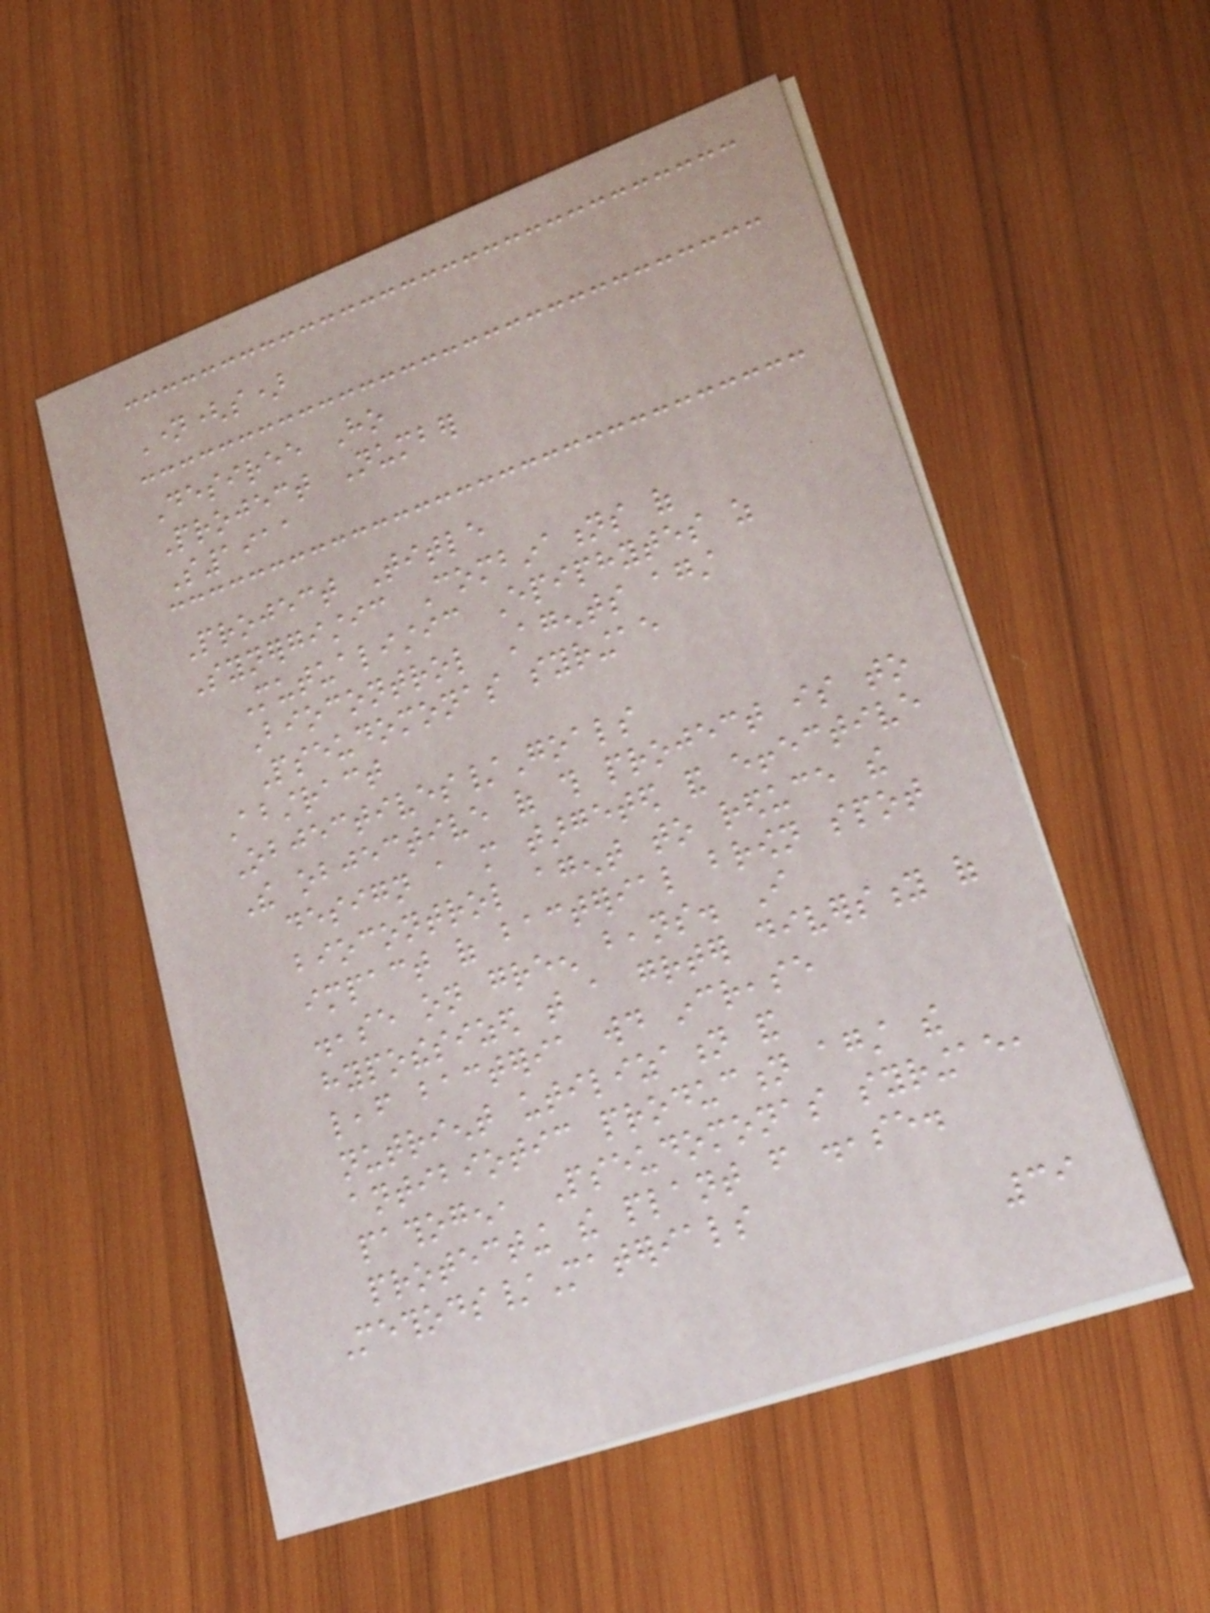Name(s)
Desiree Ho
Project Number
S1911
Project Title
Synergistic Combinations of
Mutualistic Epiphytes as
Biocontrol Agents against
Pseudomonas syringae
Abstract
Objectives/Goals
The objective of this project is to
design a more targeted and effective
biocontrol agent to reduce the
impact of bacterial brown spot
disease on green beans. I
hypothesized that a greater diversity of
leaf bacteria would increase
nutrient utilization and
antibiotic production against the
pathogen, Pseudomonas syringae,
protecting the plant from disease.
Methods/Materials
39
